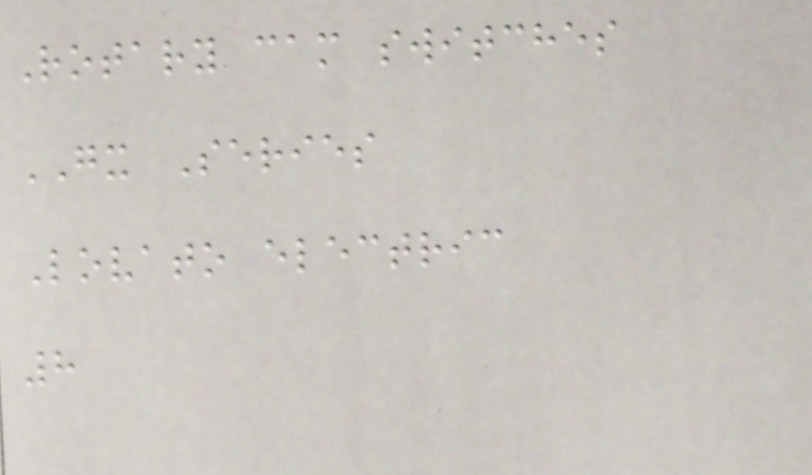Rotary cam switches
GX Series
Lovato electric
8
